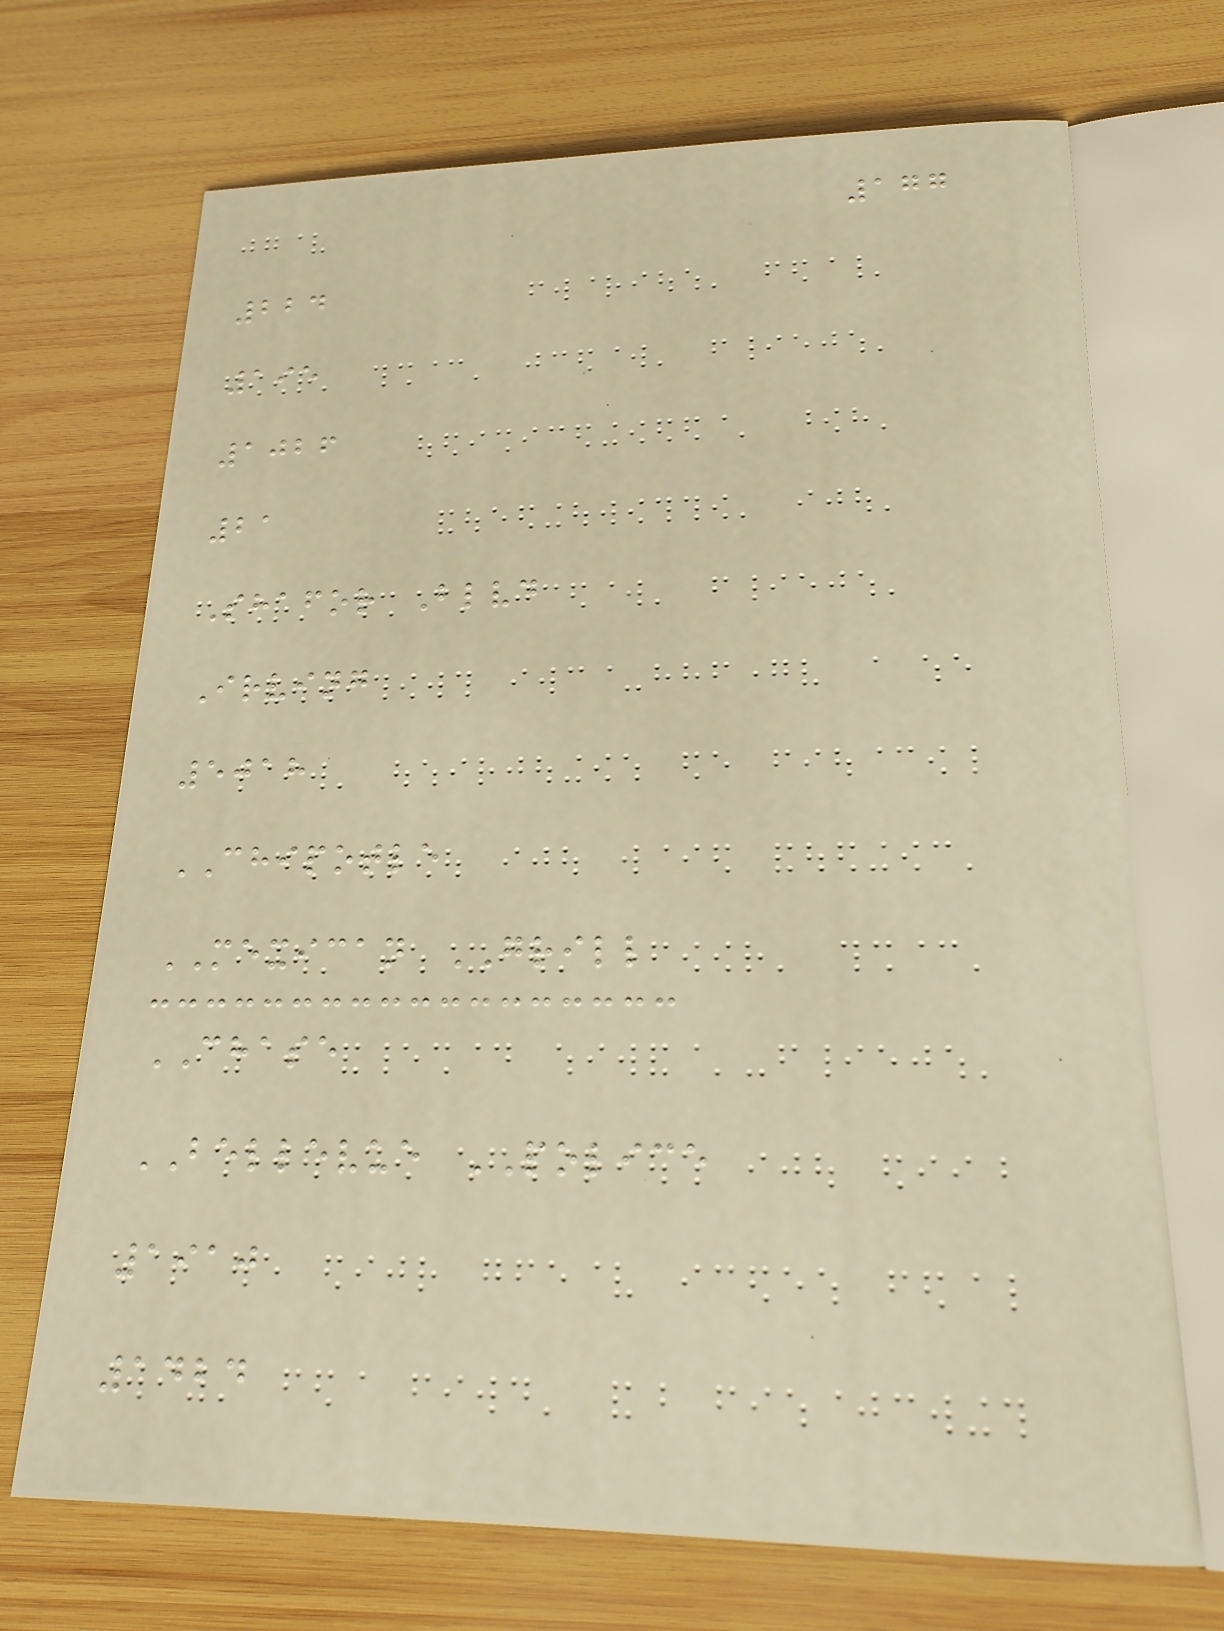177
224
195
1026
21
Shafor Blvd
Irving
5018
CHIPOTLE
MEXICAN GRILL
CHASE
BELLEVUE POLICE
1910
1424
